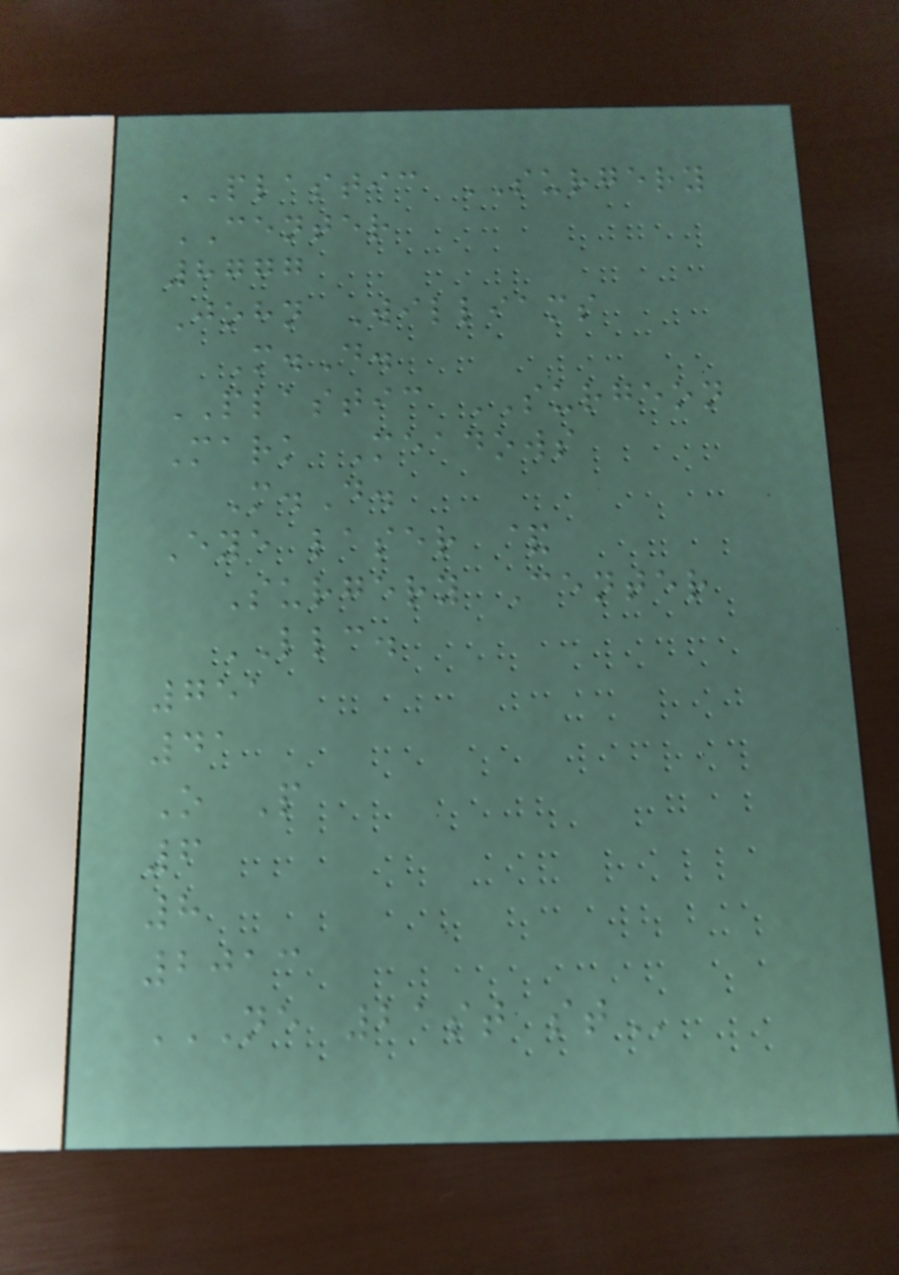PLASTIC SURGERY
CENTER
8777
John Williams
M.D.
PLASTIC SURGEON
Mark Meadows
M.D.
Eye laser &
Surgery Center
LLC.
751
41
O P
6
8
2013
NE 21ST ST
